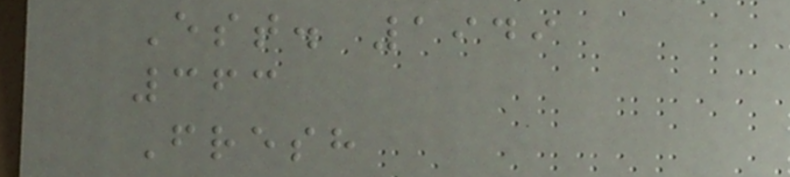Est. 1949
363
Fresh
